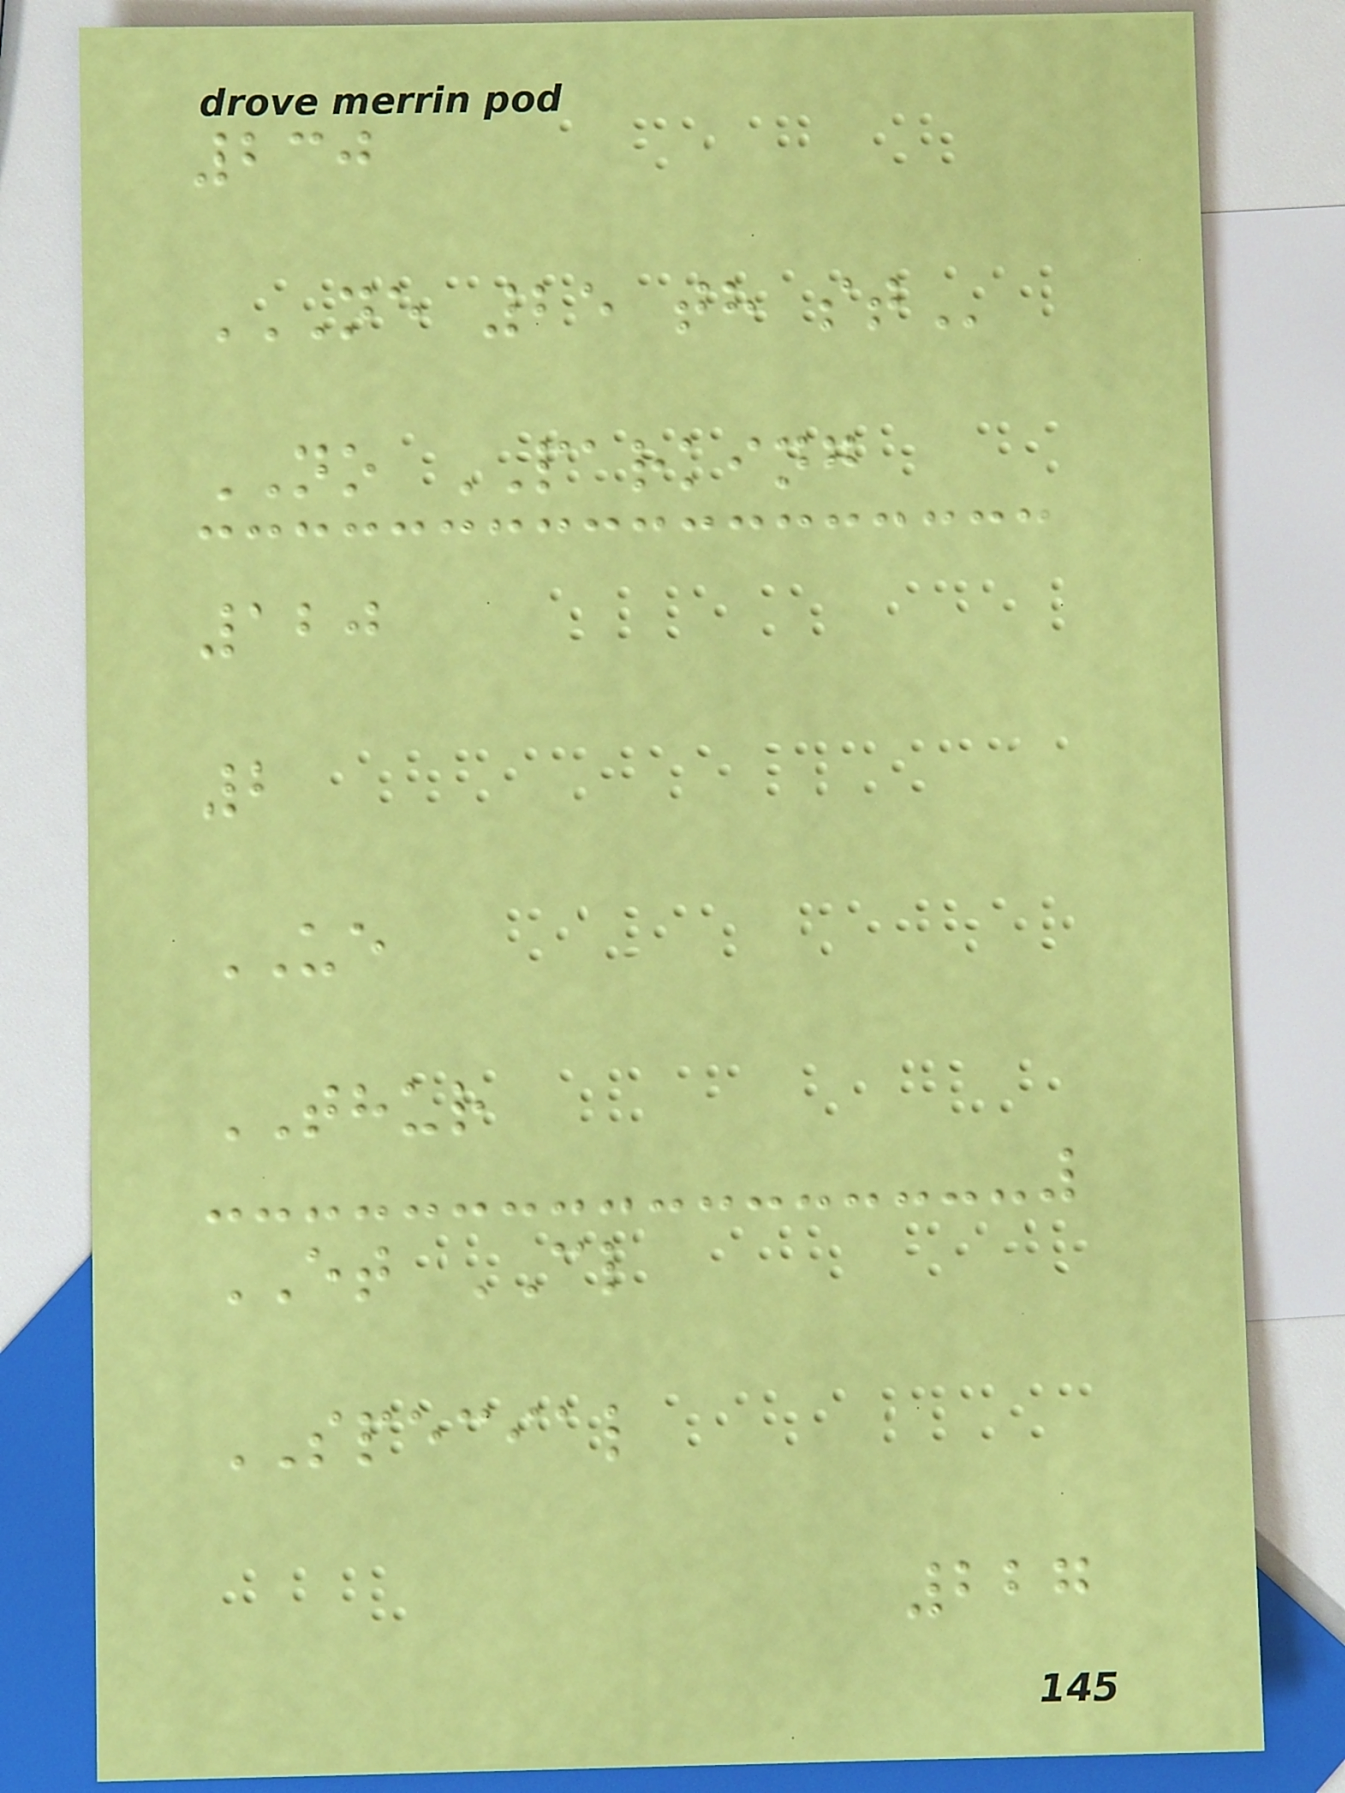230
NE 25 TH ST
NO PARKING
120
2
UE
THUR
ET CL
SPECIAL
227
